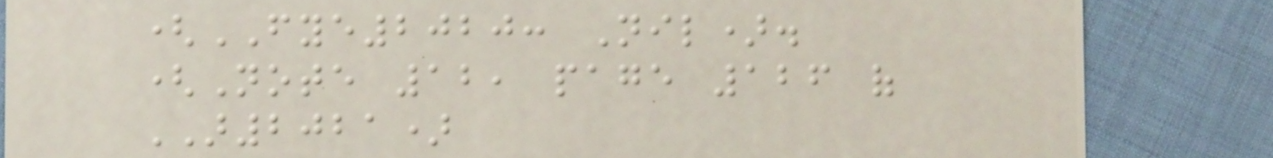(FYE2020: Nil).
(Note 12, page 126 of
AR2021)
